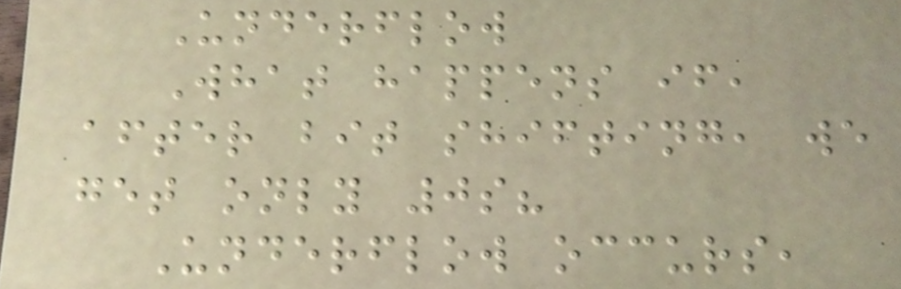Underflow
What happens if,
after bit shifting, we
get only 0s?
Underflow occurs,
